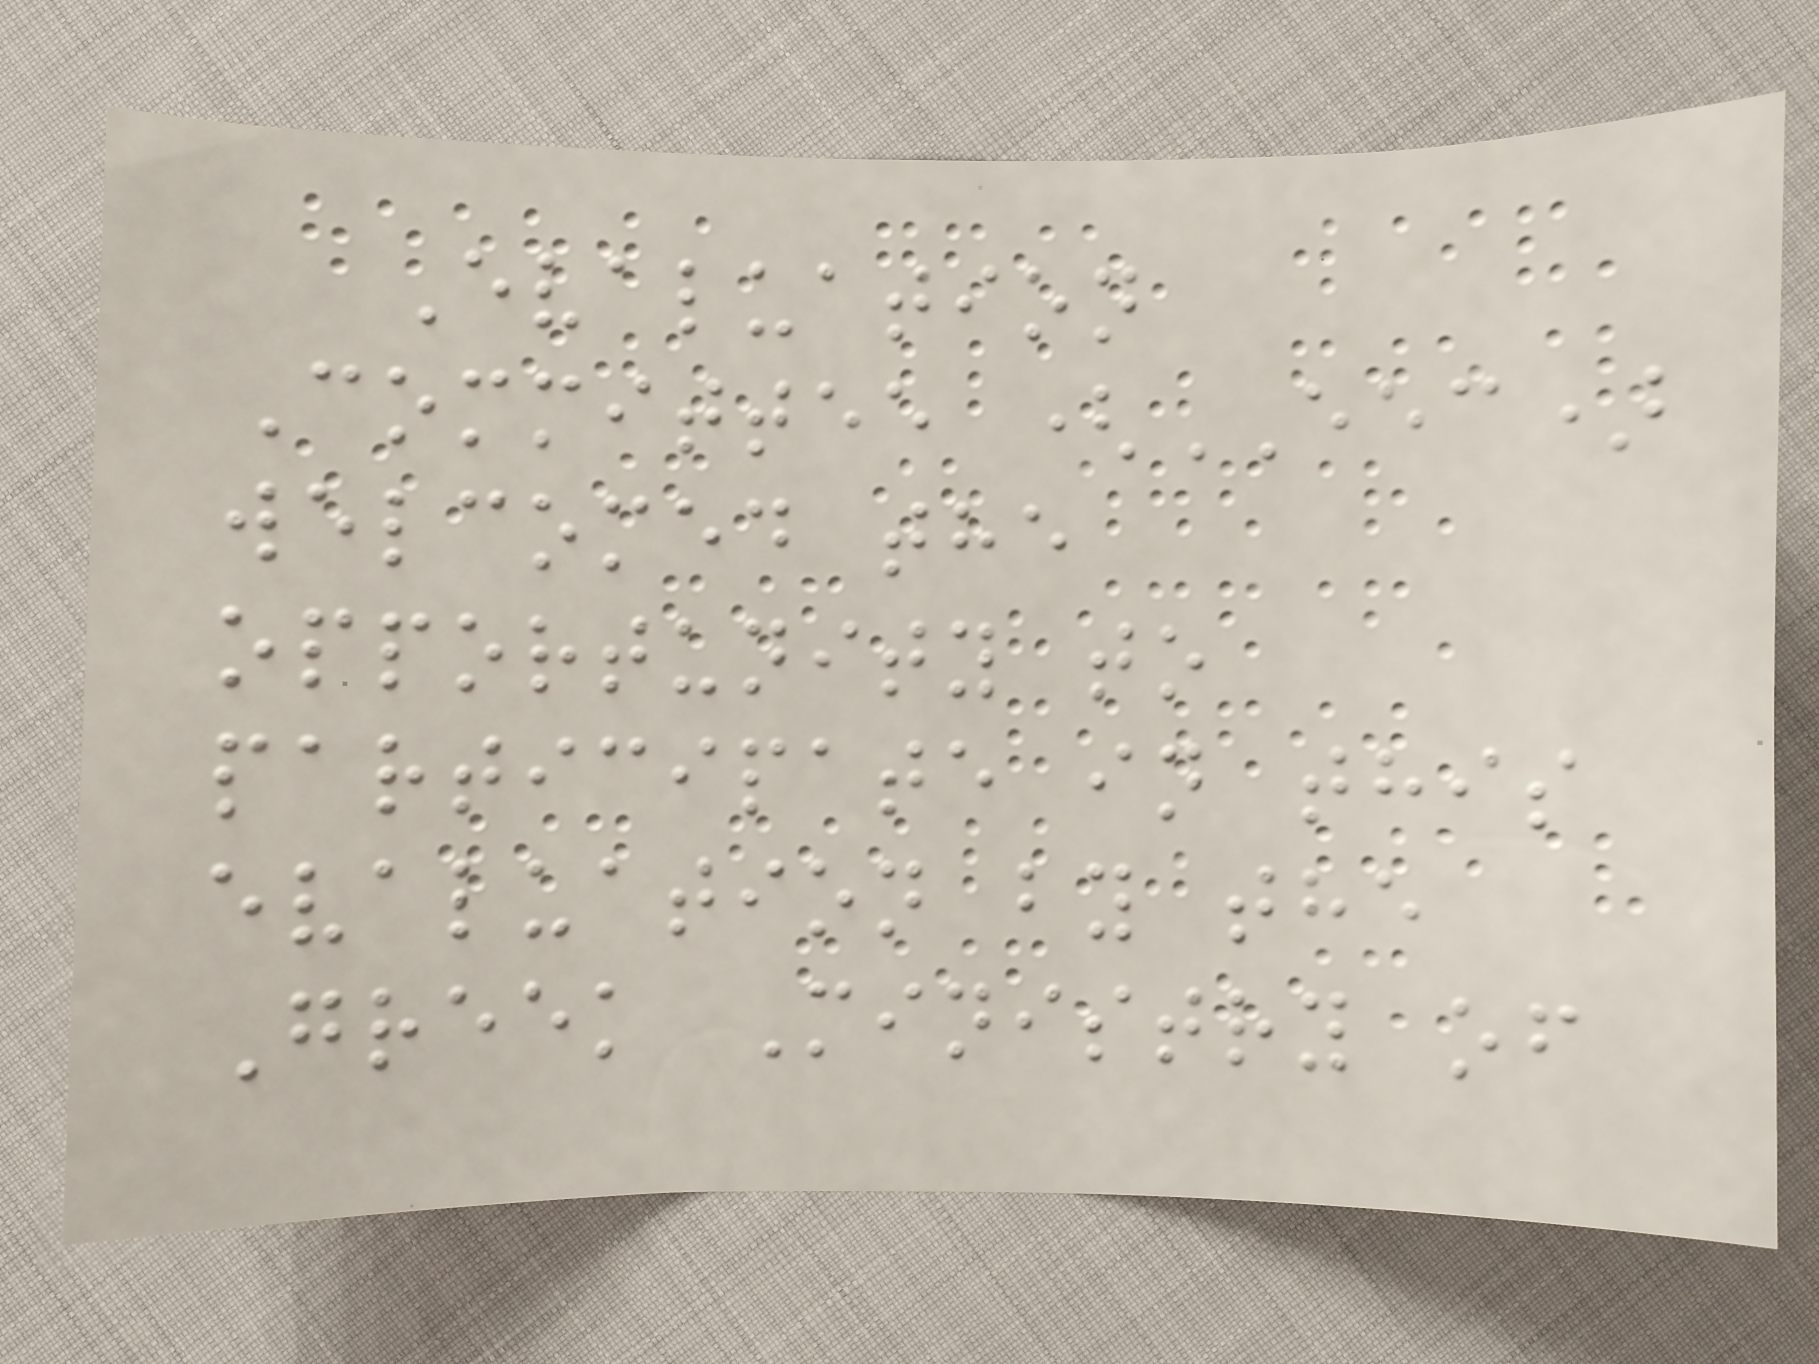Evaluation
Committee (EEC)
welcomed the
opportunity to
participate in this
evaluation by the
Greek Ministry of
